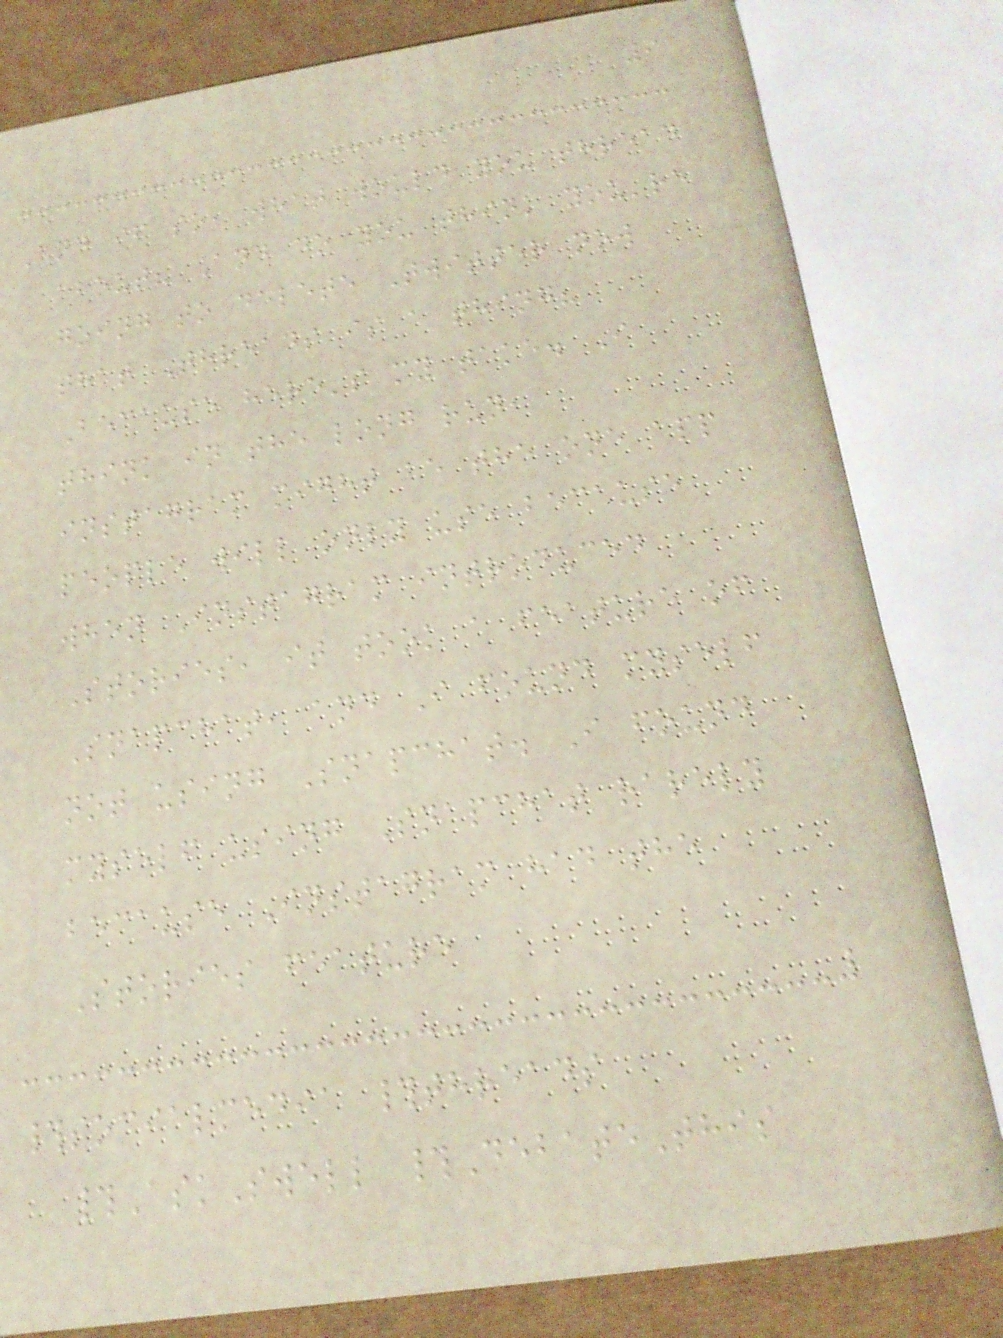9
And if so, what would you thread
about? And do you think you're
going to delete Twitter now
that Threads is a thing?
Because here's my take. I
think in the long run,
instagram might be the one app
people will only use because
when Instagram introduced
Stories, it took a feature of
Snapchat, and I found myself
not using Snapchat. I found
myself using Snapchat rarely
because Instagram had the
Stories feature
#socialmedia #threads
#AskSwell #DebateThis
